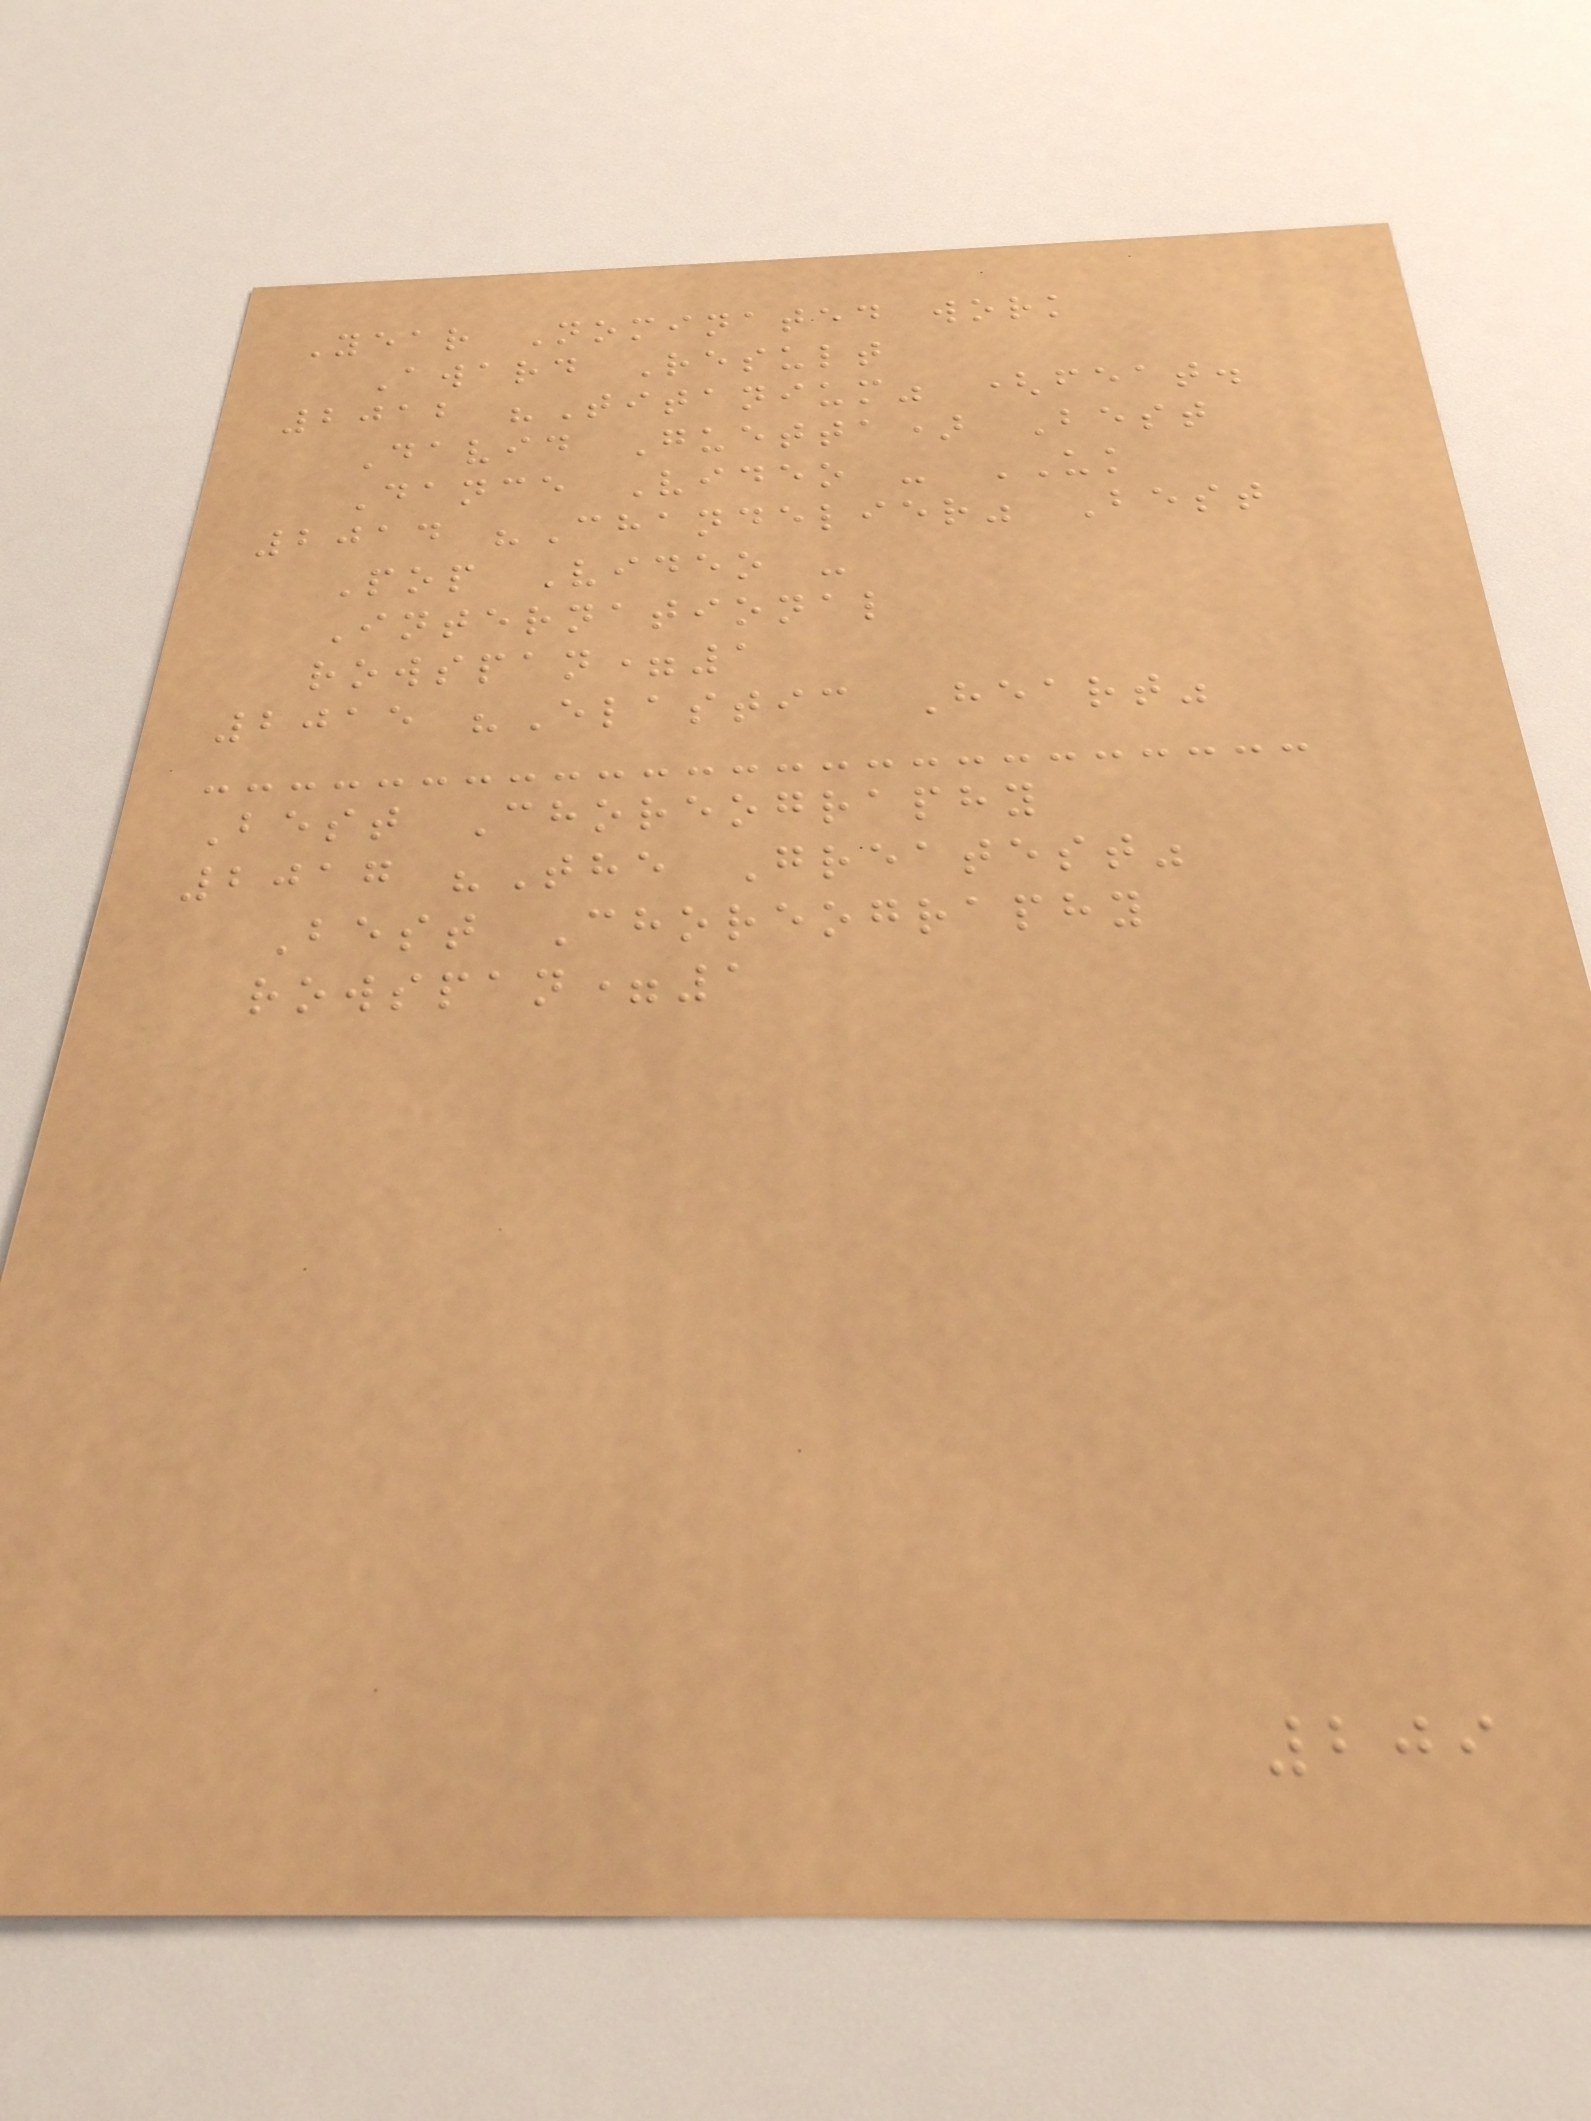Year Nominated work
Award Result
2012 "Titanium" (feat.
David Guetta) Best
Dance Video - UK
2014 "Chandelier" Best
Pop Video -
International
rowspan=1
2015 "Elastic Heart"
Best Choreography
2017 "The Greatest"
Best Choreography
rowspan=1
209
